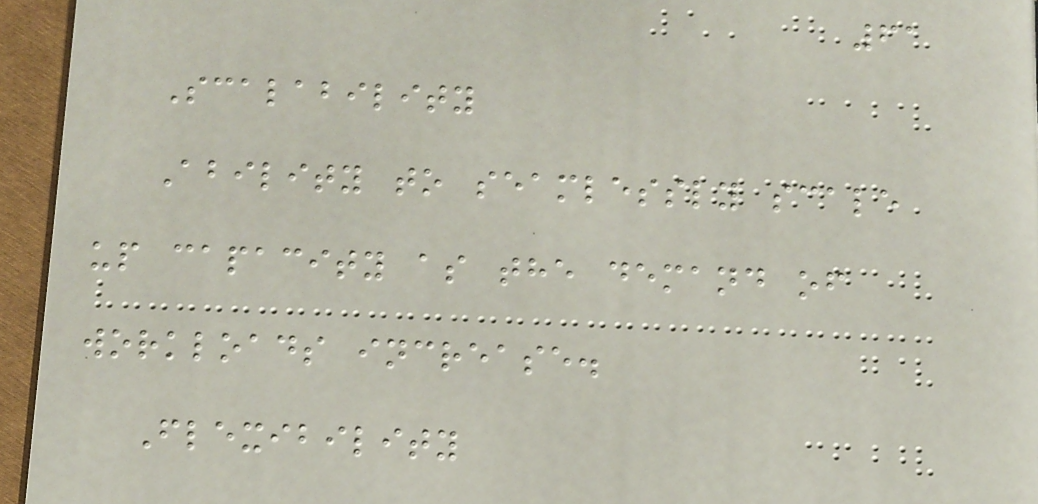61
Scalability
Ability to seamlessly scale
up capacity as the demand of
workloads increase.
Flexibility
